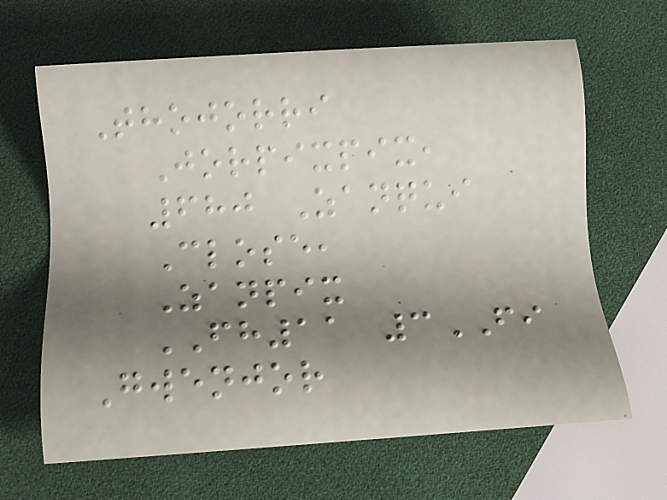Thojorri
Jorpixpix,
680 Zanqui
Close,
Zanpix
FH11 3FI
Gwenjor
